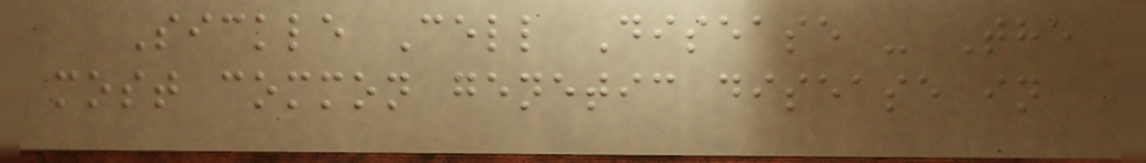Sickle Cell Disease - The
most common genetic disease in
